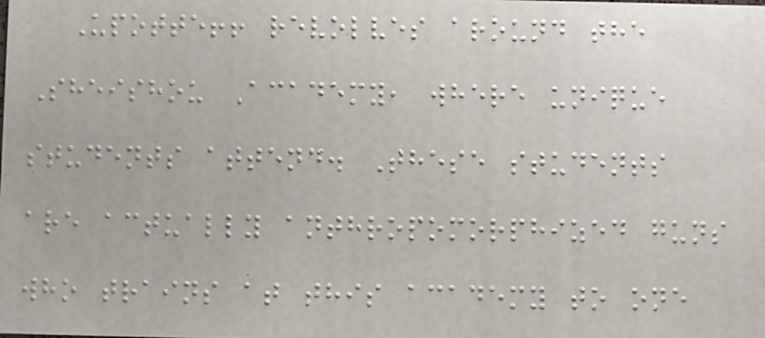Upotte!! revolves around the
Sheishou Academy, where unique
students attend. These students
are actually anthropomorphized guns
who trains at this academy to one
